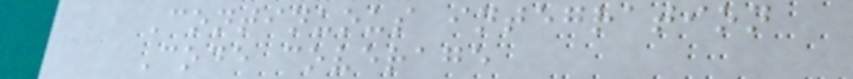Continuous integration
Code coverage
